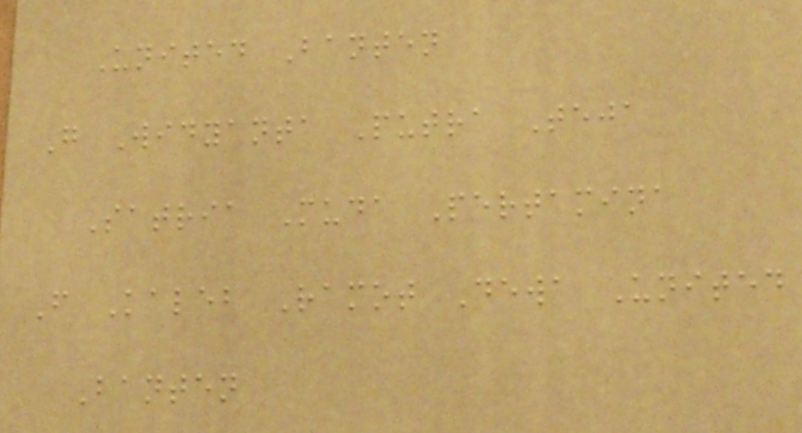United Banten
G Widyanta Putra Teja
Satria Muda Pertamina
F Kaleb Ramot Dewa United
Banten
